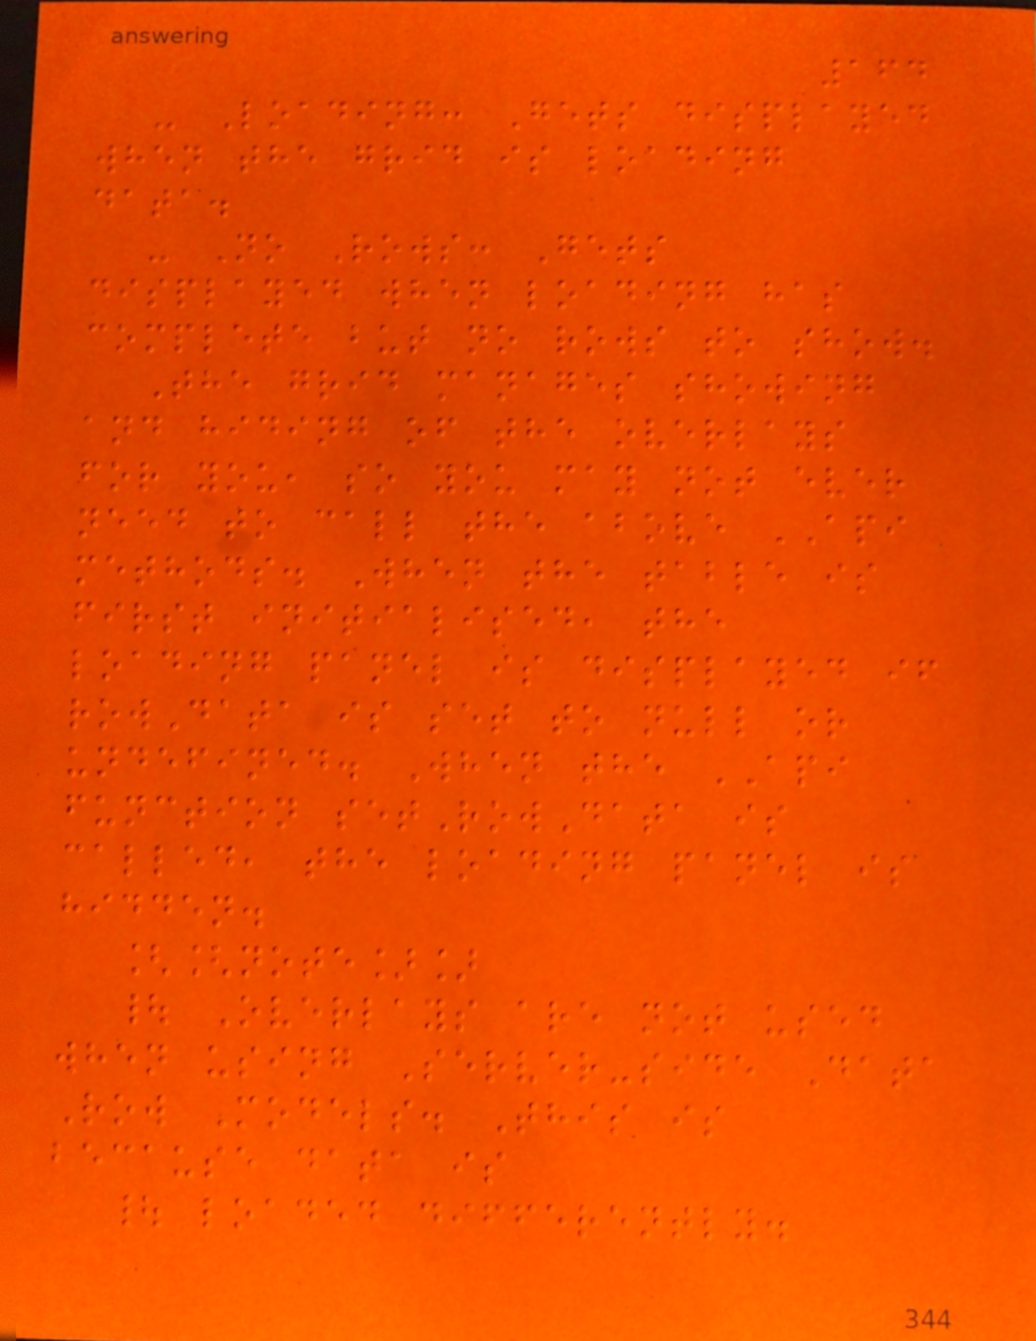164
- Loading: Gets displayed
when the grid is loading
data.
- No Rows: Gets
displayed when loading has
complete but no rows to show.
The grid manages showing
and hiding of the overlays
for you, so you may not ever
need to call the above API
methods. When the table is
first initialised, the
loading panel is displayed if
rowData is set to null or
undefined. When the API
function setRowData is
called, the loading panel is
hidden.
[[note]]
| Overlays are not used
when using Server-side Data
Row Models. This is
because data is
| loaded differently.
